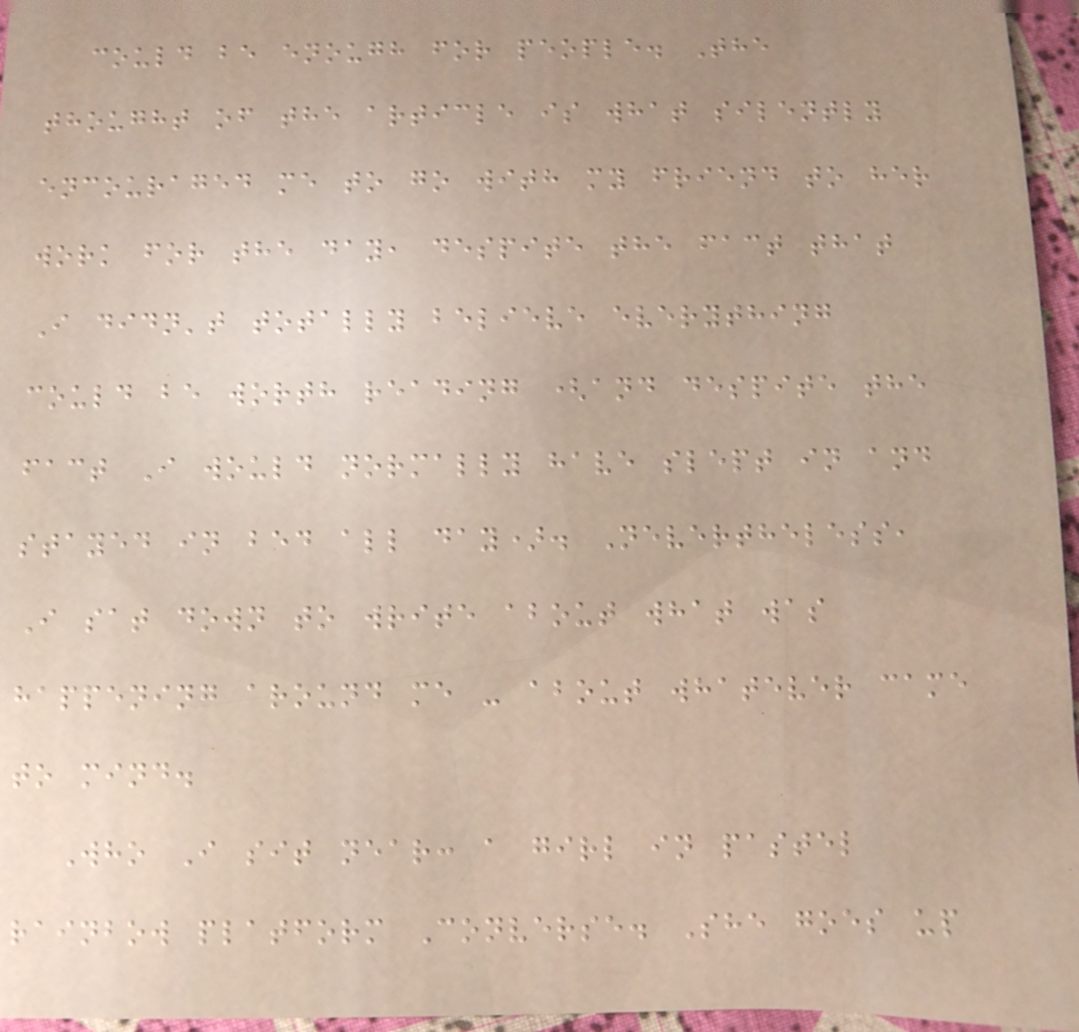could be enough for people. The
thought of the article is what silently
encouraged me to go with my friend to her
work for the day, despite the fact that
I didn't totally believe everything
could be worth reading (and despite the
fact I would normally have slept in and
stayed in bed all day). Nevertheless,
I sat down to write about what was
happening around me - about whatever came
to mind.
Who I sit near: a girl in pastel
rainbow platform Converse. She goes up
